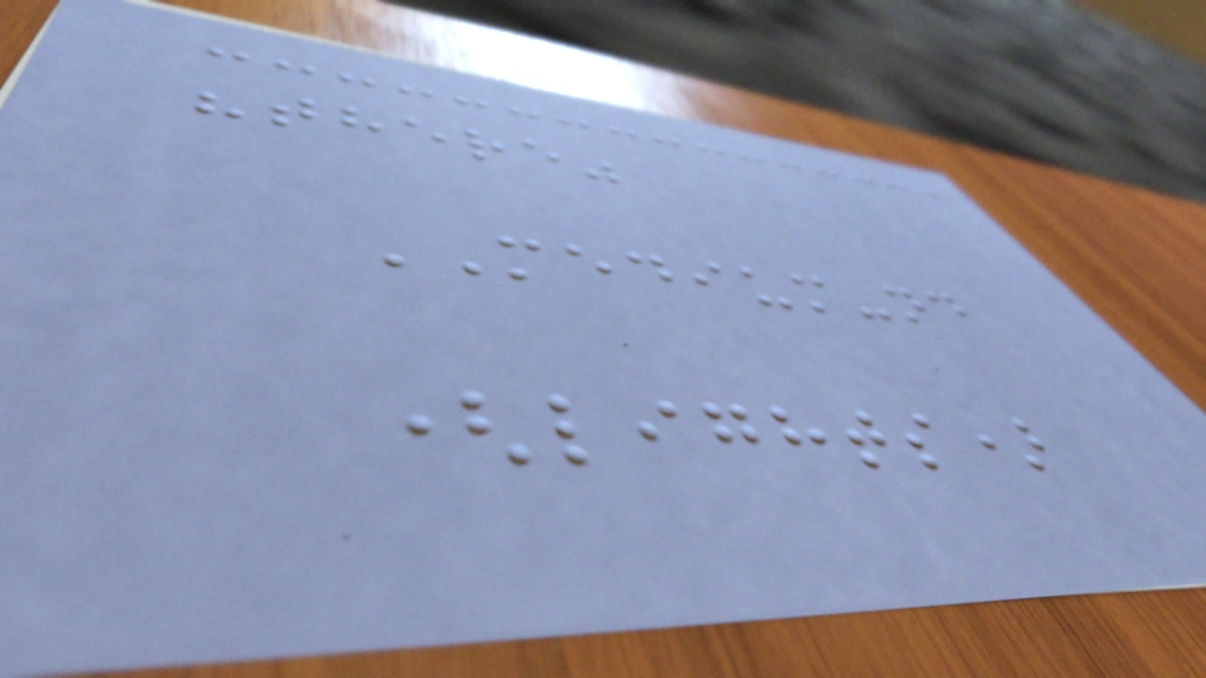"there"
MEDIUM-nd
(lights)
